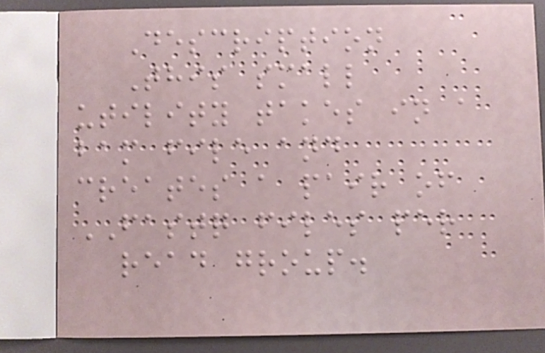Description
This small
utility takes in a
bam file and
creates a pair of
FASTQ files per
read group.
